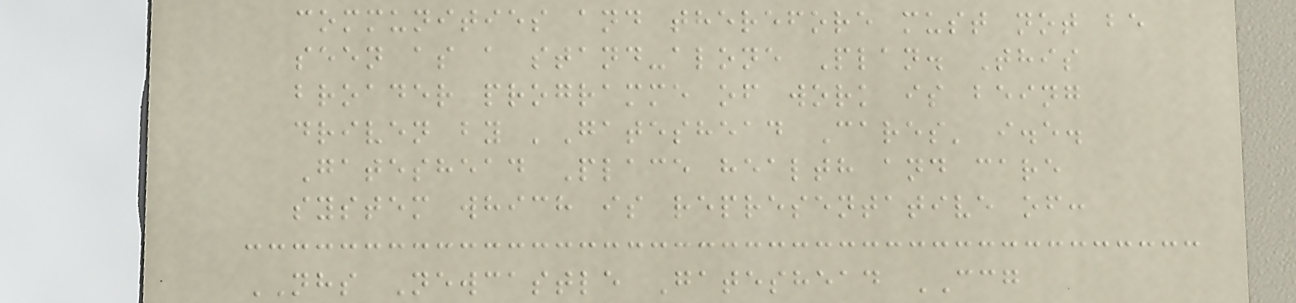communities and therefore must not be
seen as a stand-alone Plan. This
broader programme of work is being
driven by 'Gateshead Cares' i.e.
Gateshead Place health and care
system which is representative of:
NHS Newcastle Gateshead CCG
